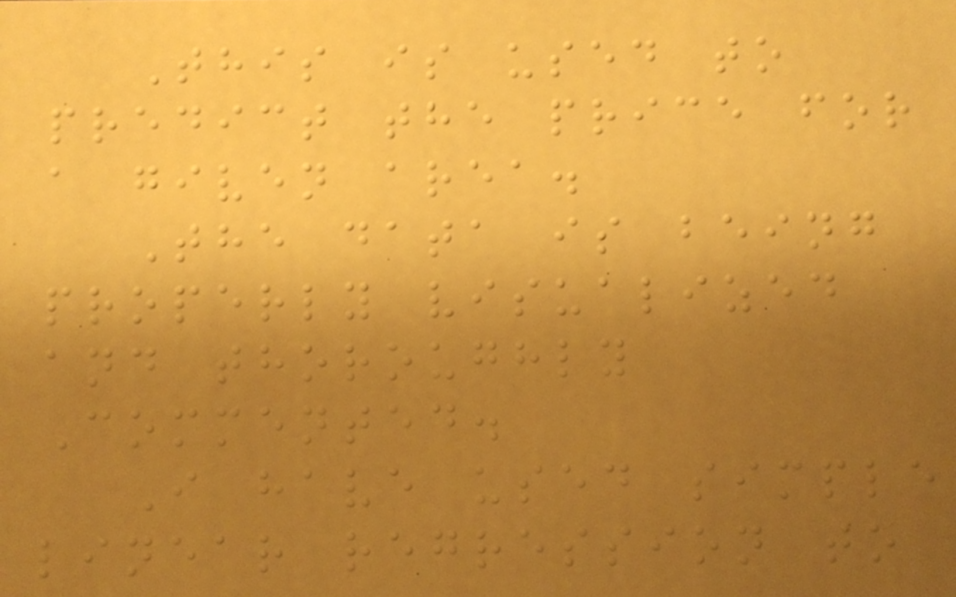This is used to
predict the price for
a given area.
The data is being
properly visualized
and thoroughly
Commented.
I have used simple
linear regression to
